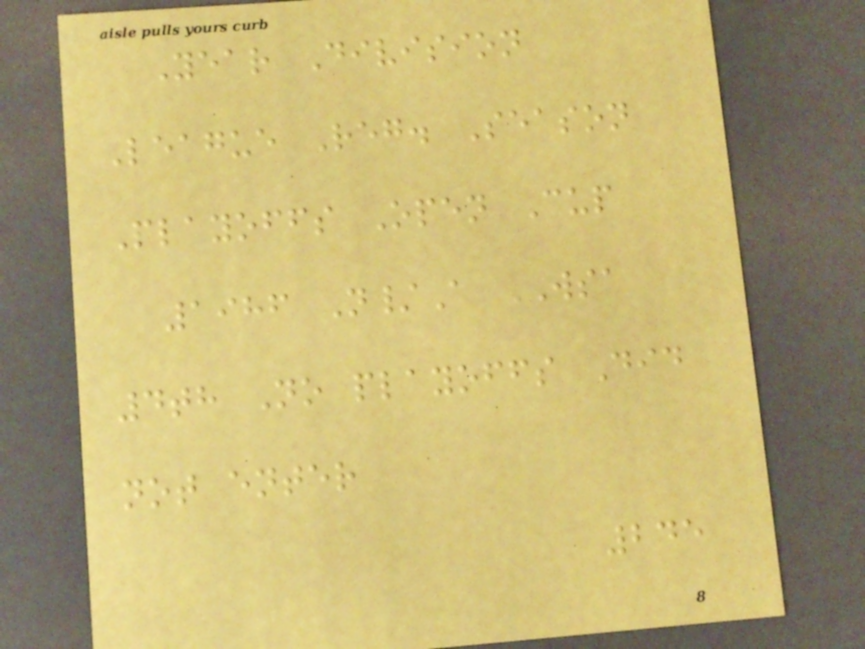Year Division
League Reg. Season
Playoffs Open Cup
1986 N/A WSA
4th No playoffs Did
not enter
245
